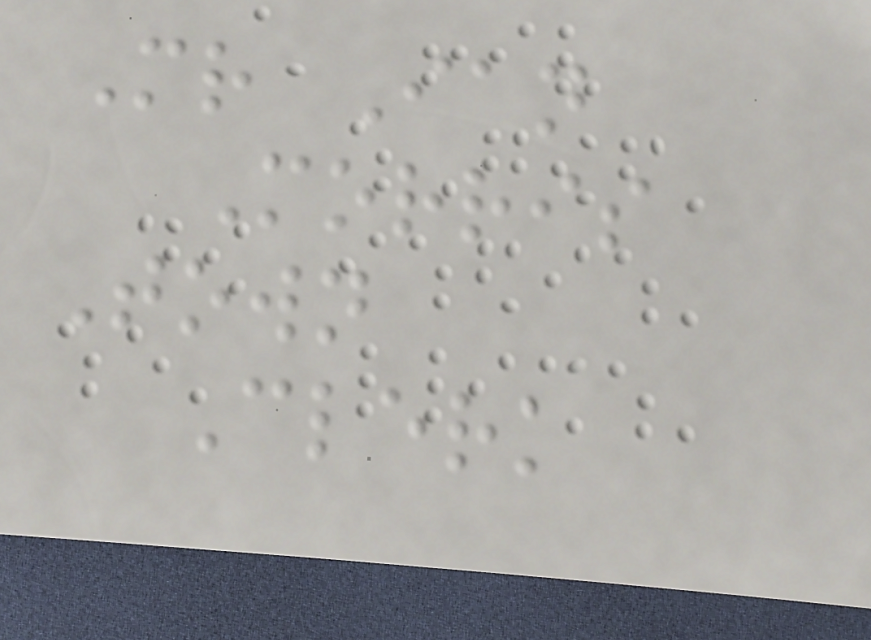Mr Ian
Morris
Town
Clerk
